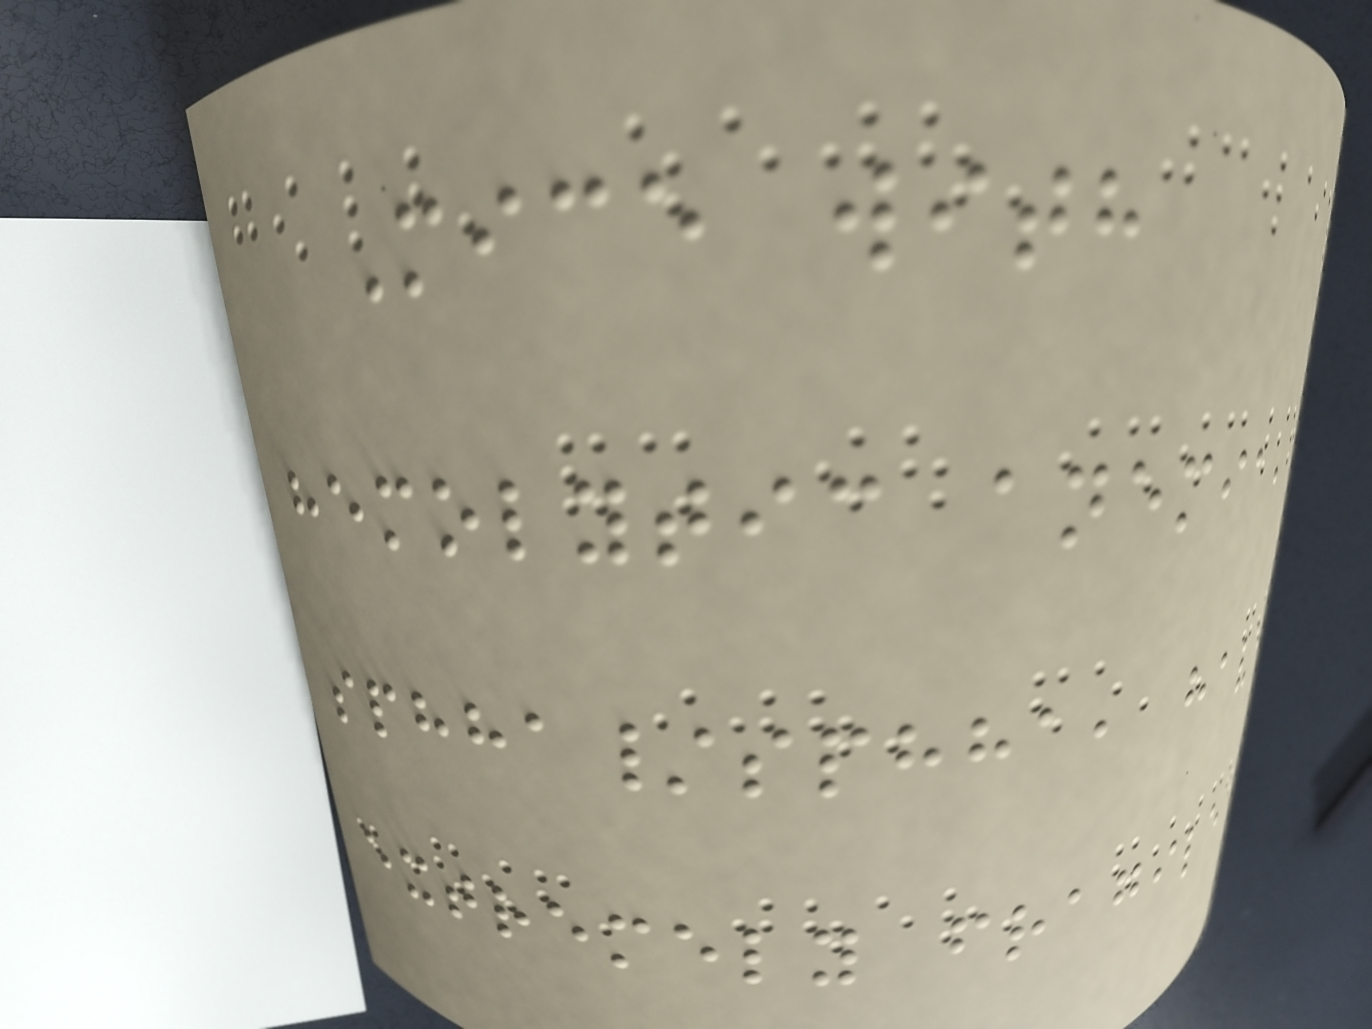Mice with
hemolytic anemia,
sphha/sphha, have
extremely fragile
